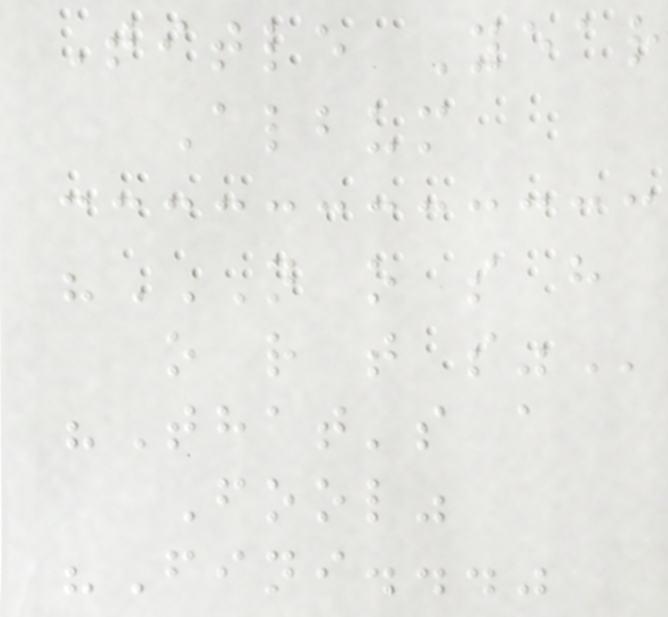Title Year
Album
"N O S H
O R T S"
"That's a
Fool"
"Fini..."
